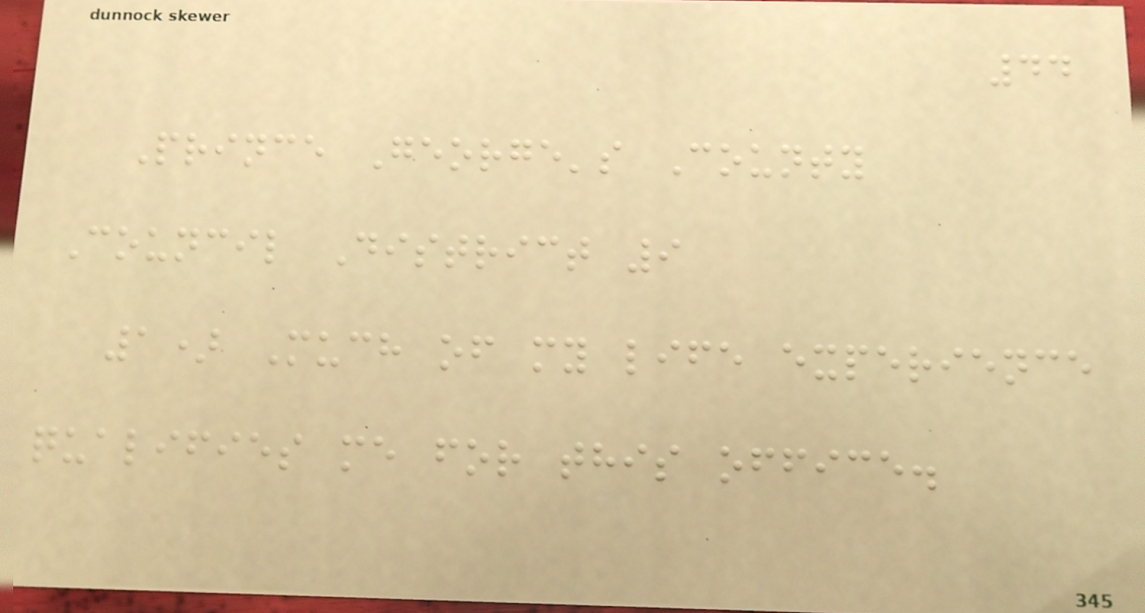44
Prince George's County
Council District 9
1) Much of my life experience
qualifies me for this office.
